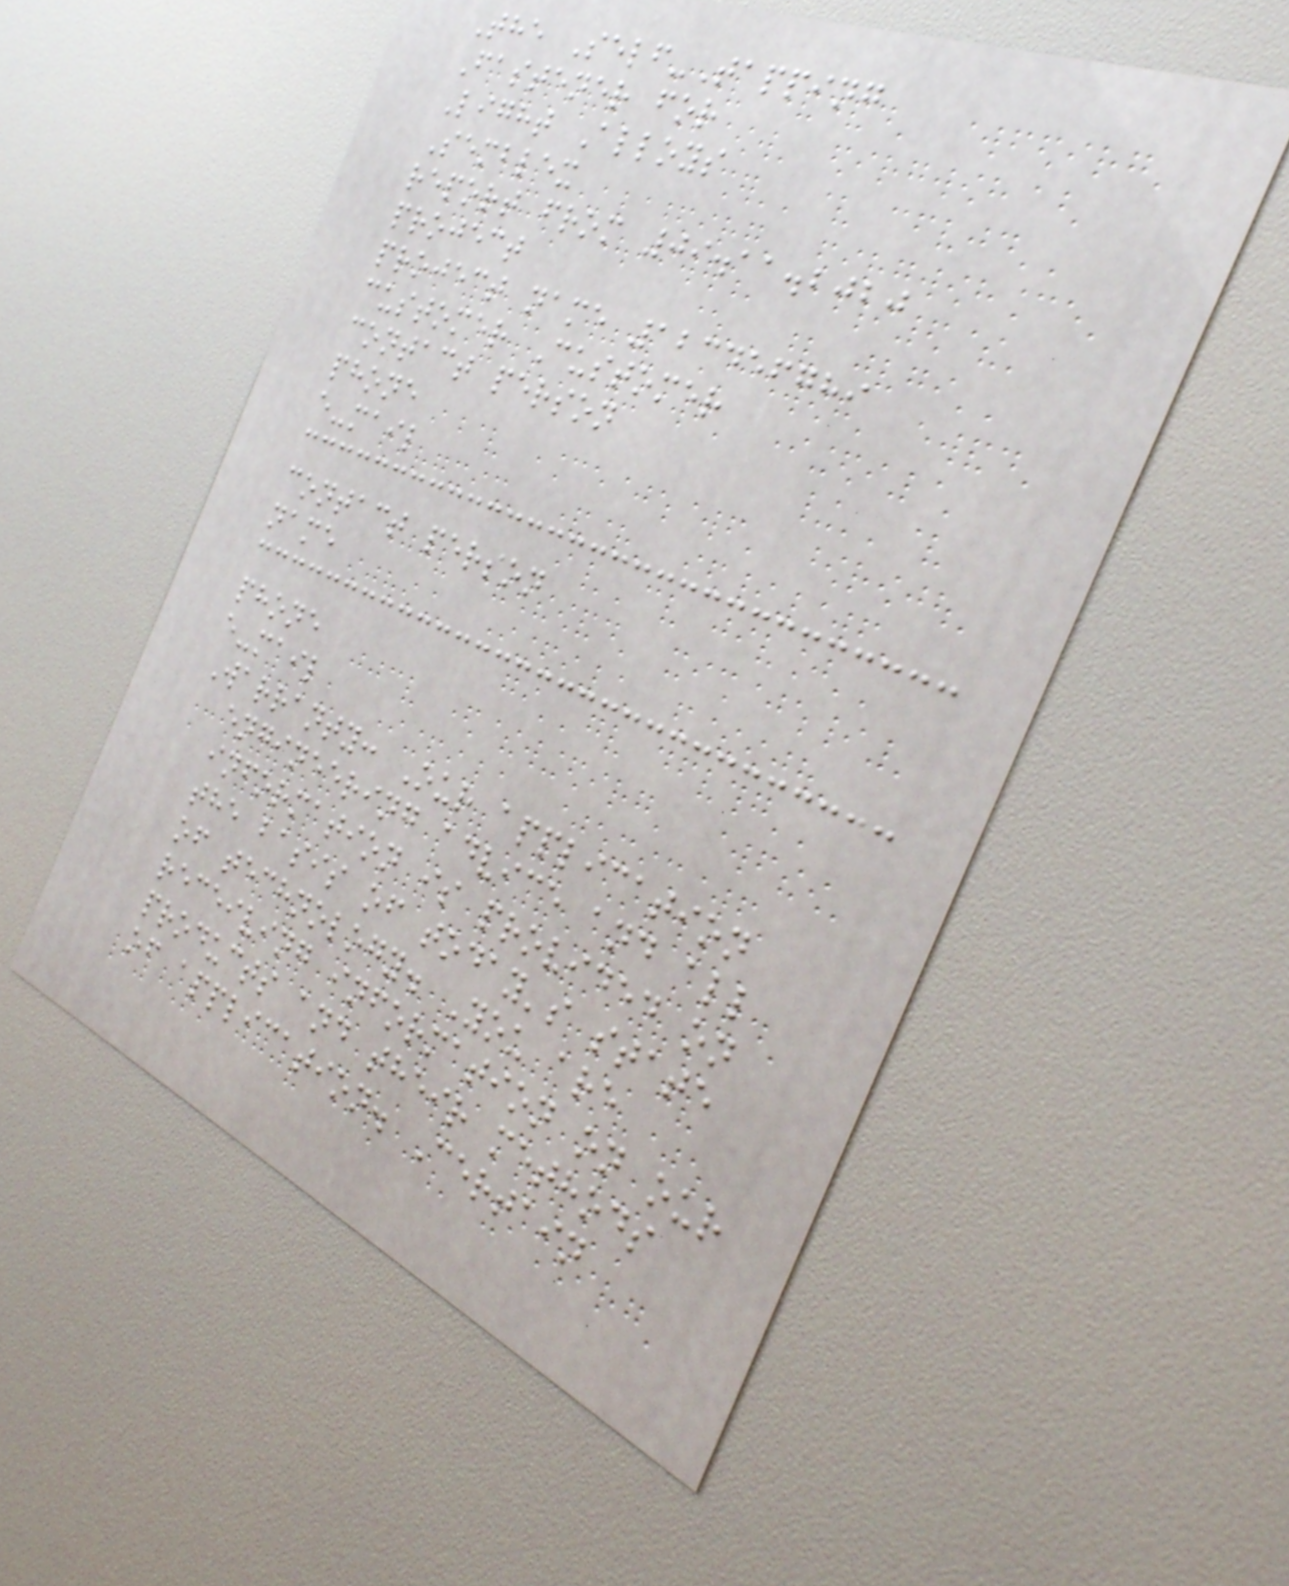The Self-Tapping
Fastener for
Light Alloys
Semblex
report from 09.11.2020
project
project name 123456789
customer Customer
contact person
phone
e-mail
contact person
name
phone
e-mail
Warranty: Our application
engineering advice and all
information is provided on
the basis of today's state
of technology. You are
receiving information on our
products and their methods
of application. Certain
